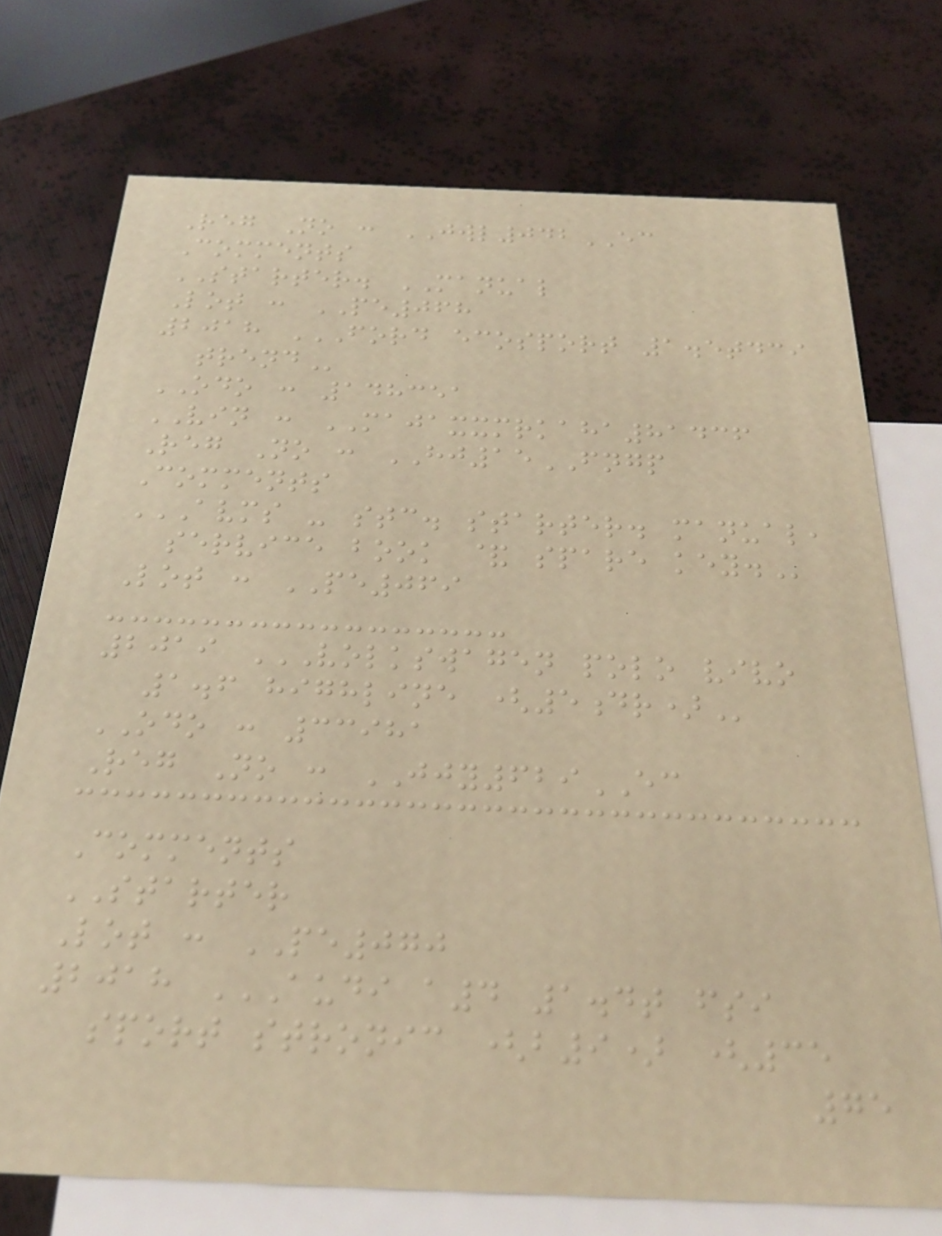Reg No : JWL042EC
Comments
STARTER. MANUAL
Lot : PE068
2018 FORD ECOSPORT 1.5TDCI
TREND
ODO : 148351
VIN : MAJAXXMRKAHA81436
Reg No : HJ15FNGP
Comments
AVMS - STC. STARTER. MANUAL,
SERVICE BOOK & SPARE KEY.
Lot : PE069
2019 VOLKSWAGEN POLO VIVO
1.6 HIGHLINE (5DR)
ODO : 33981
Reg No : JJY629EC
Comments
STARTER
Lot : PE070
2018 AUDI A4 1.4T FSI
SPORT STRONIC (B9) (35
75
